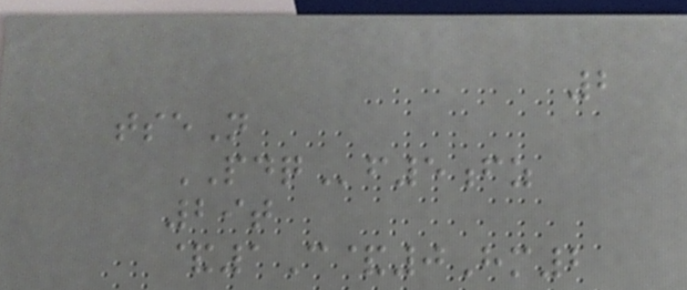2
tseN
PDQf5fz
29t
&1C&0Hm2
